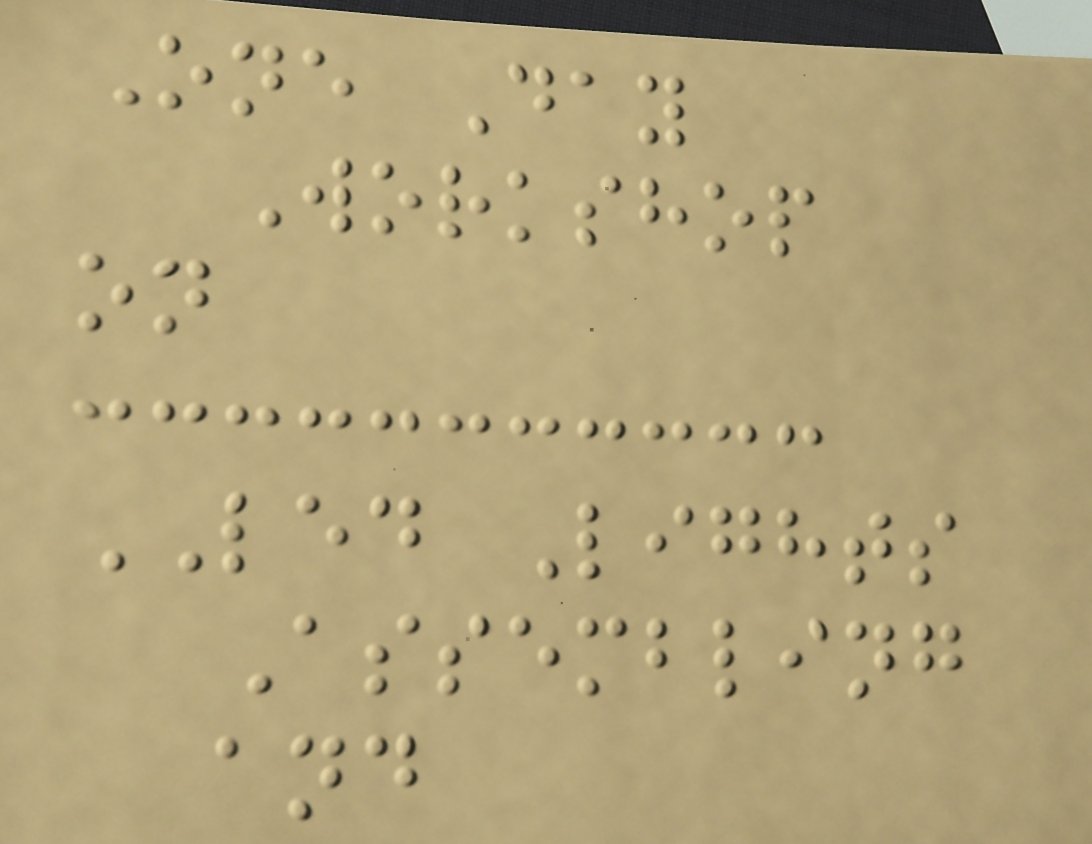One Day
Workshop
on
LED Lights
Assembling
and
